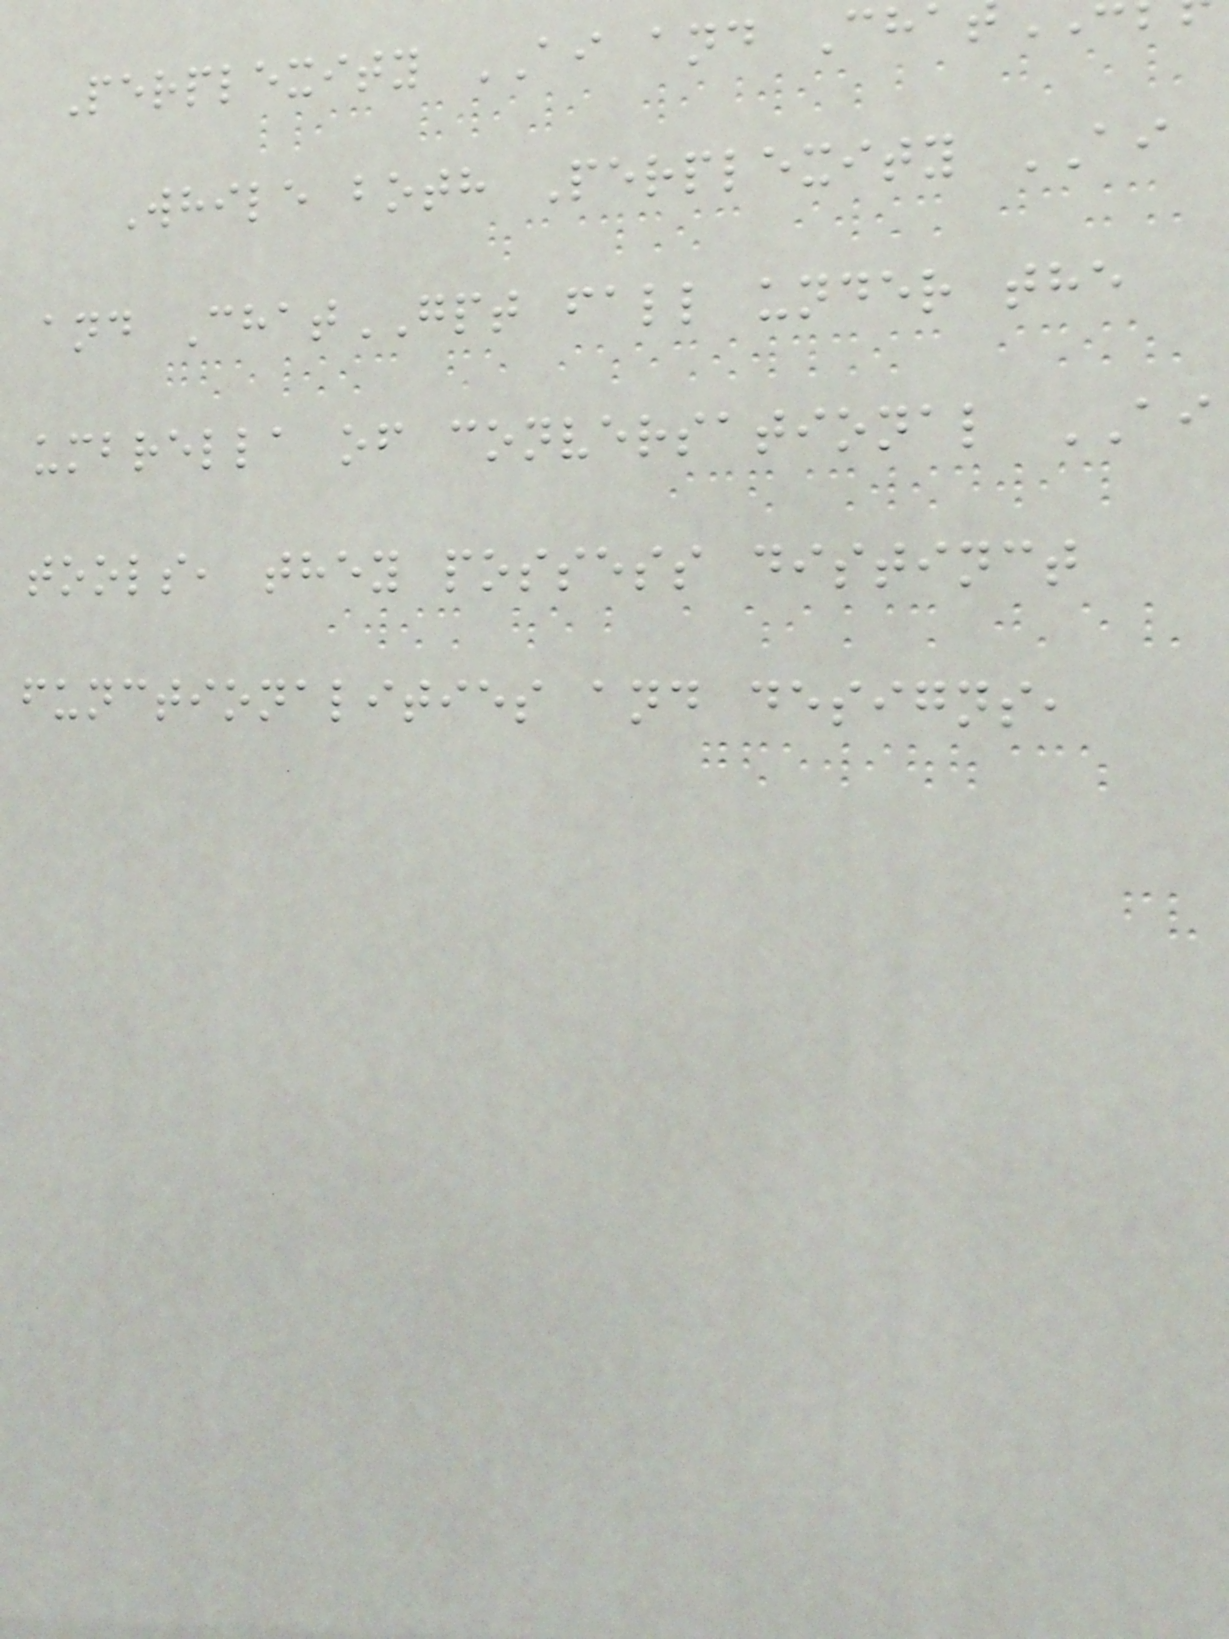Perplexity AI and Ch
While both Perplexity AI
and ChatGPT fall under the
umbrella of conversational AI
tools, they possess distinct
functionalities and designs,
